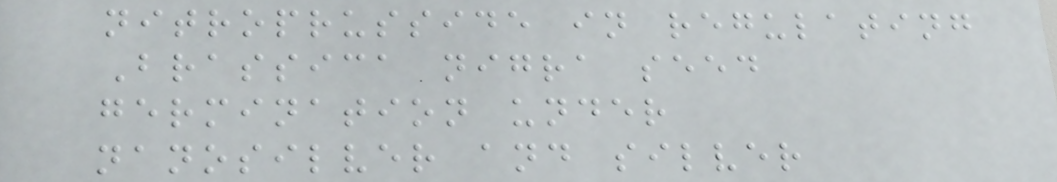nitroprusside in regulating
Brassica nigra seed
germination under
nanosilver and silver
